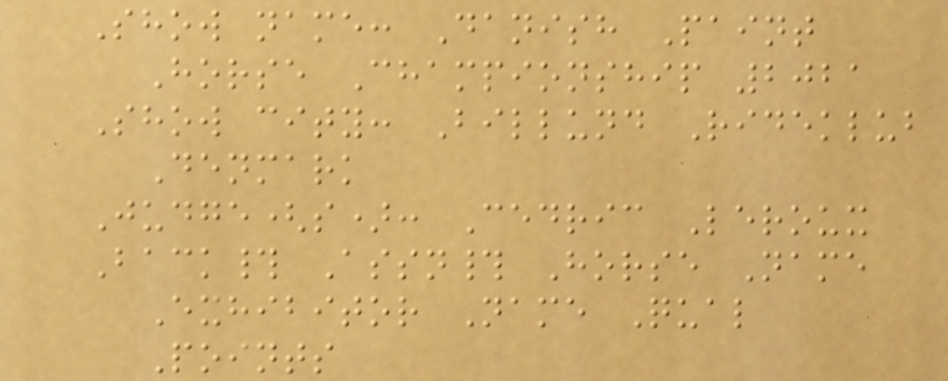Show name: Danish Paint
Horse Championship 2021
Show city: Billund Rideklub
Denmark
Judge(s): Cedric Leroux
Back# Assn# Horse Name
Exhibitor Name Qual
Points
